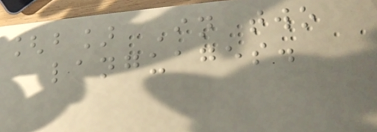[b] In two
languages.
